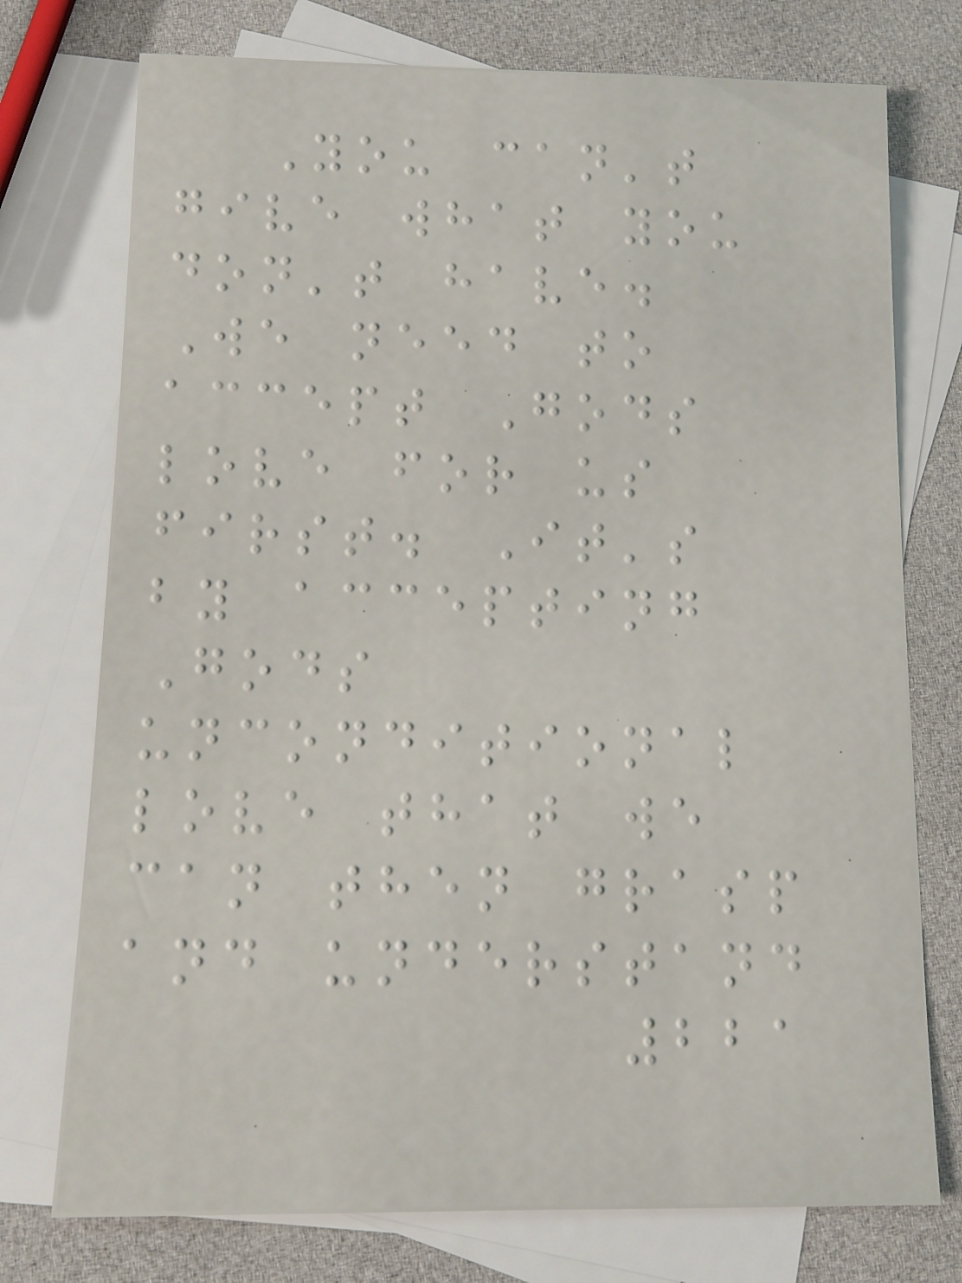You can't
give what you
don't have.
We need to
accept Gods
love for us
first. It's
by accepting
Gods
unconditional
love that we
can then grasp
and understand
221
